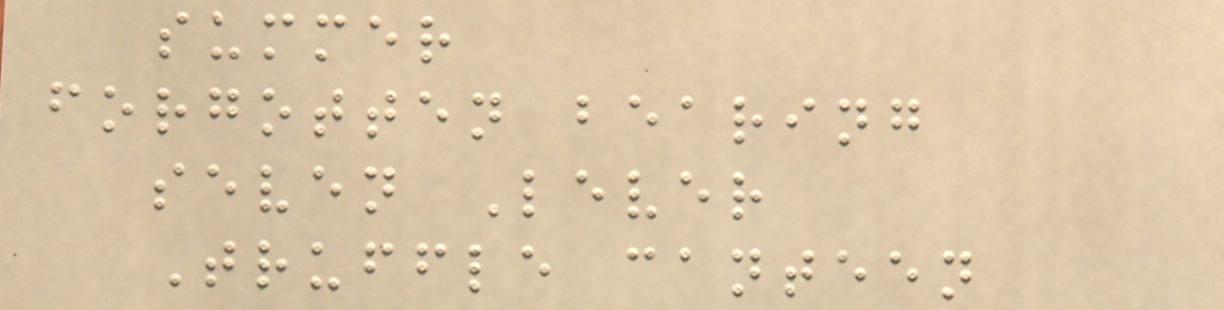summer
forgotten bearing
seven Lever
Truffle canteen
